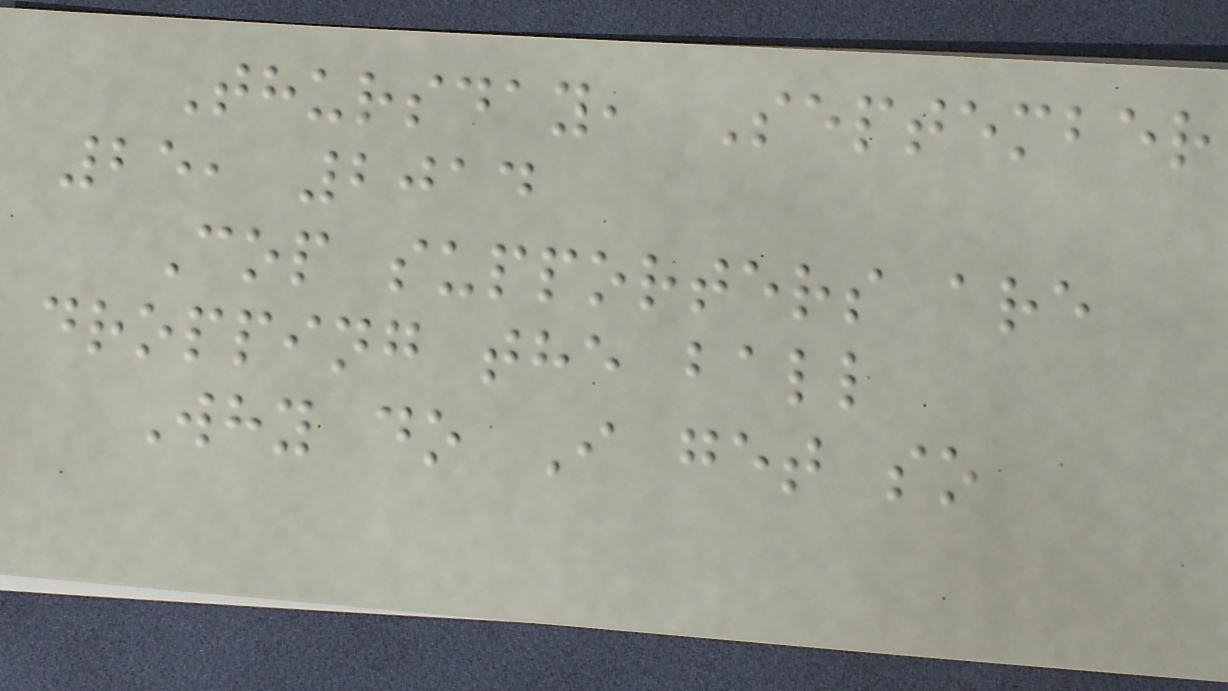Thursday, September
25, 2014
Cop supporters are
dropping the ball
Why do I get so
